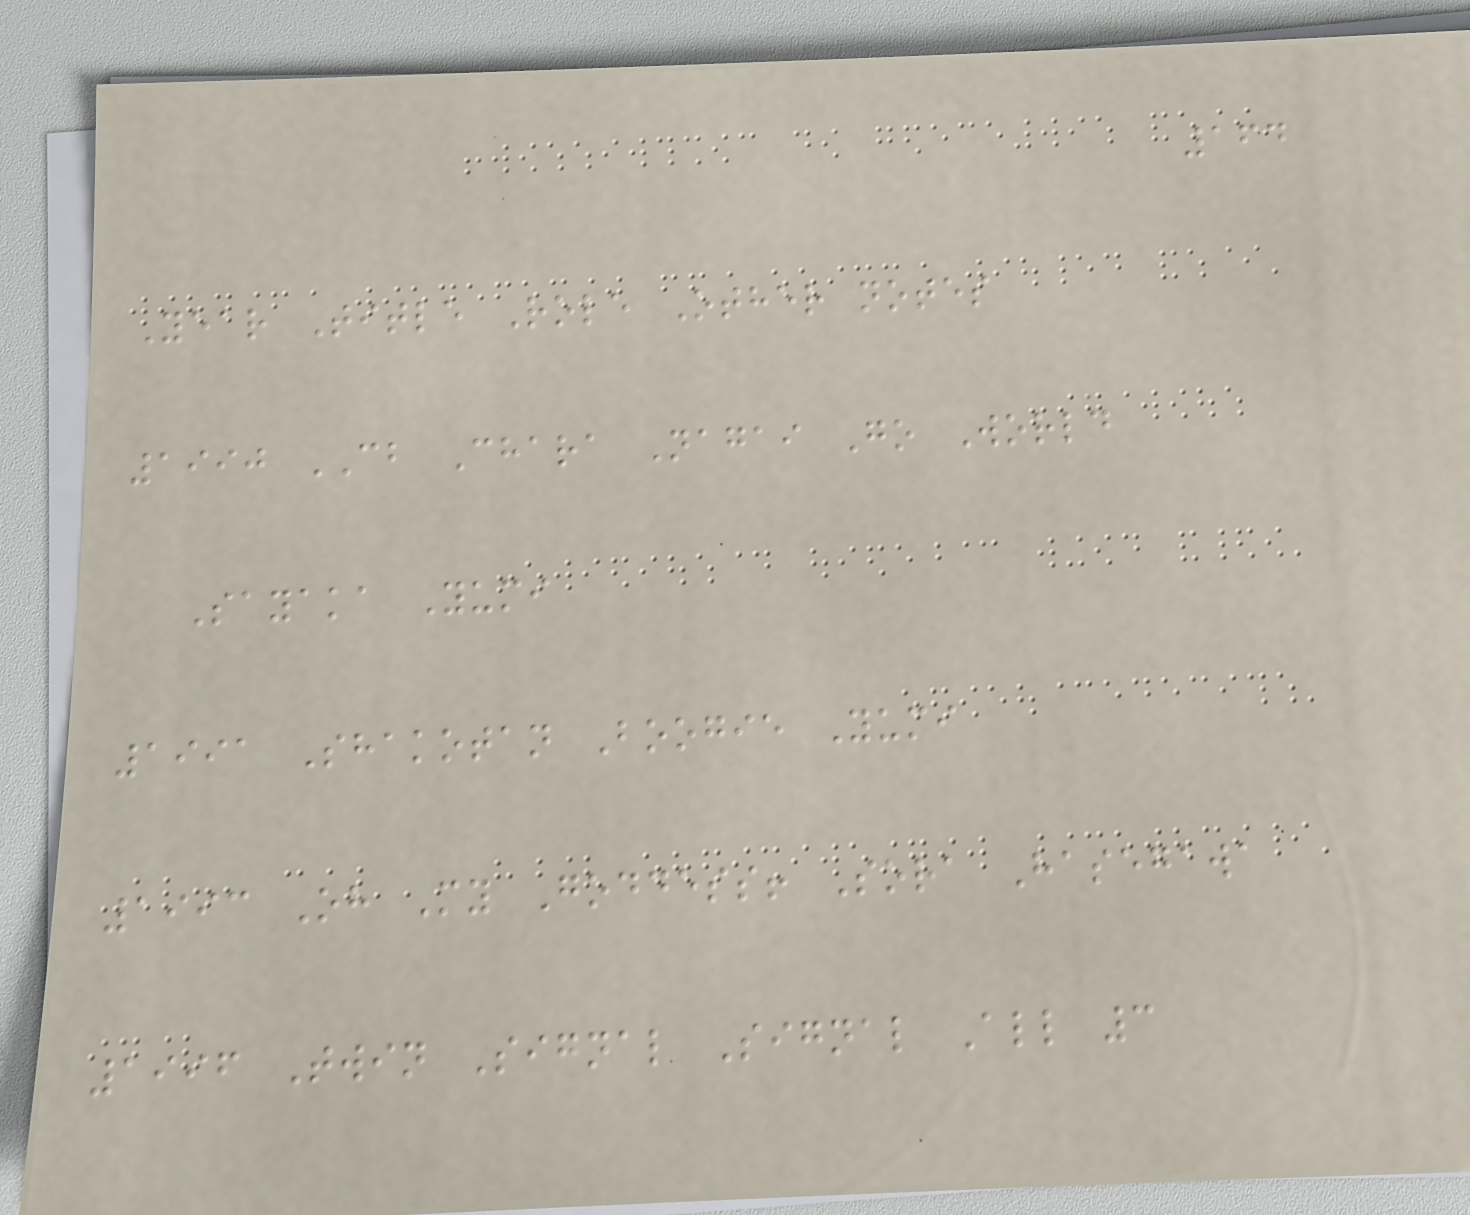164
Year Title Role Other notes
1990 CB Chara Nagai Go World
Sayaka Yumi
1991 Shakotan Boogie Yumi
1993 Oh My Goddess! Sora Hasegawa
1996 Twin Signal Signal All 3
